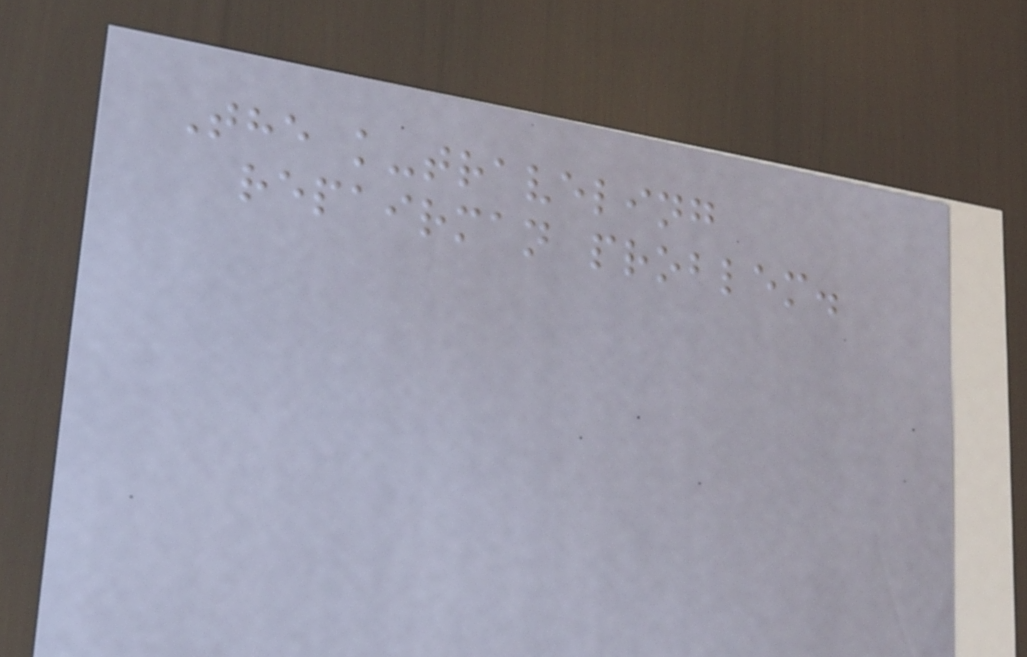The k-traveling
repairman problem.
